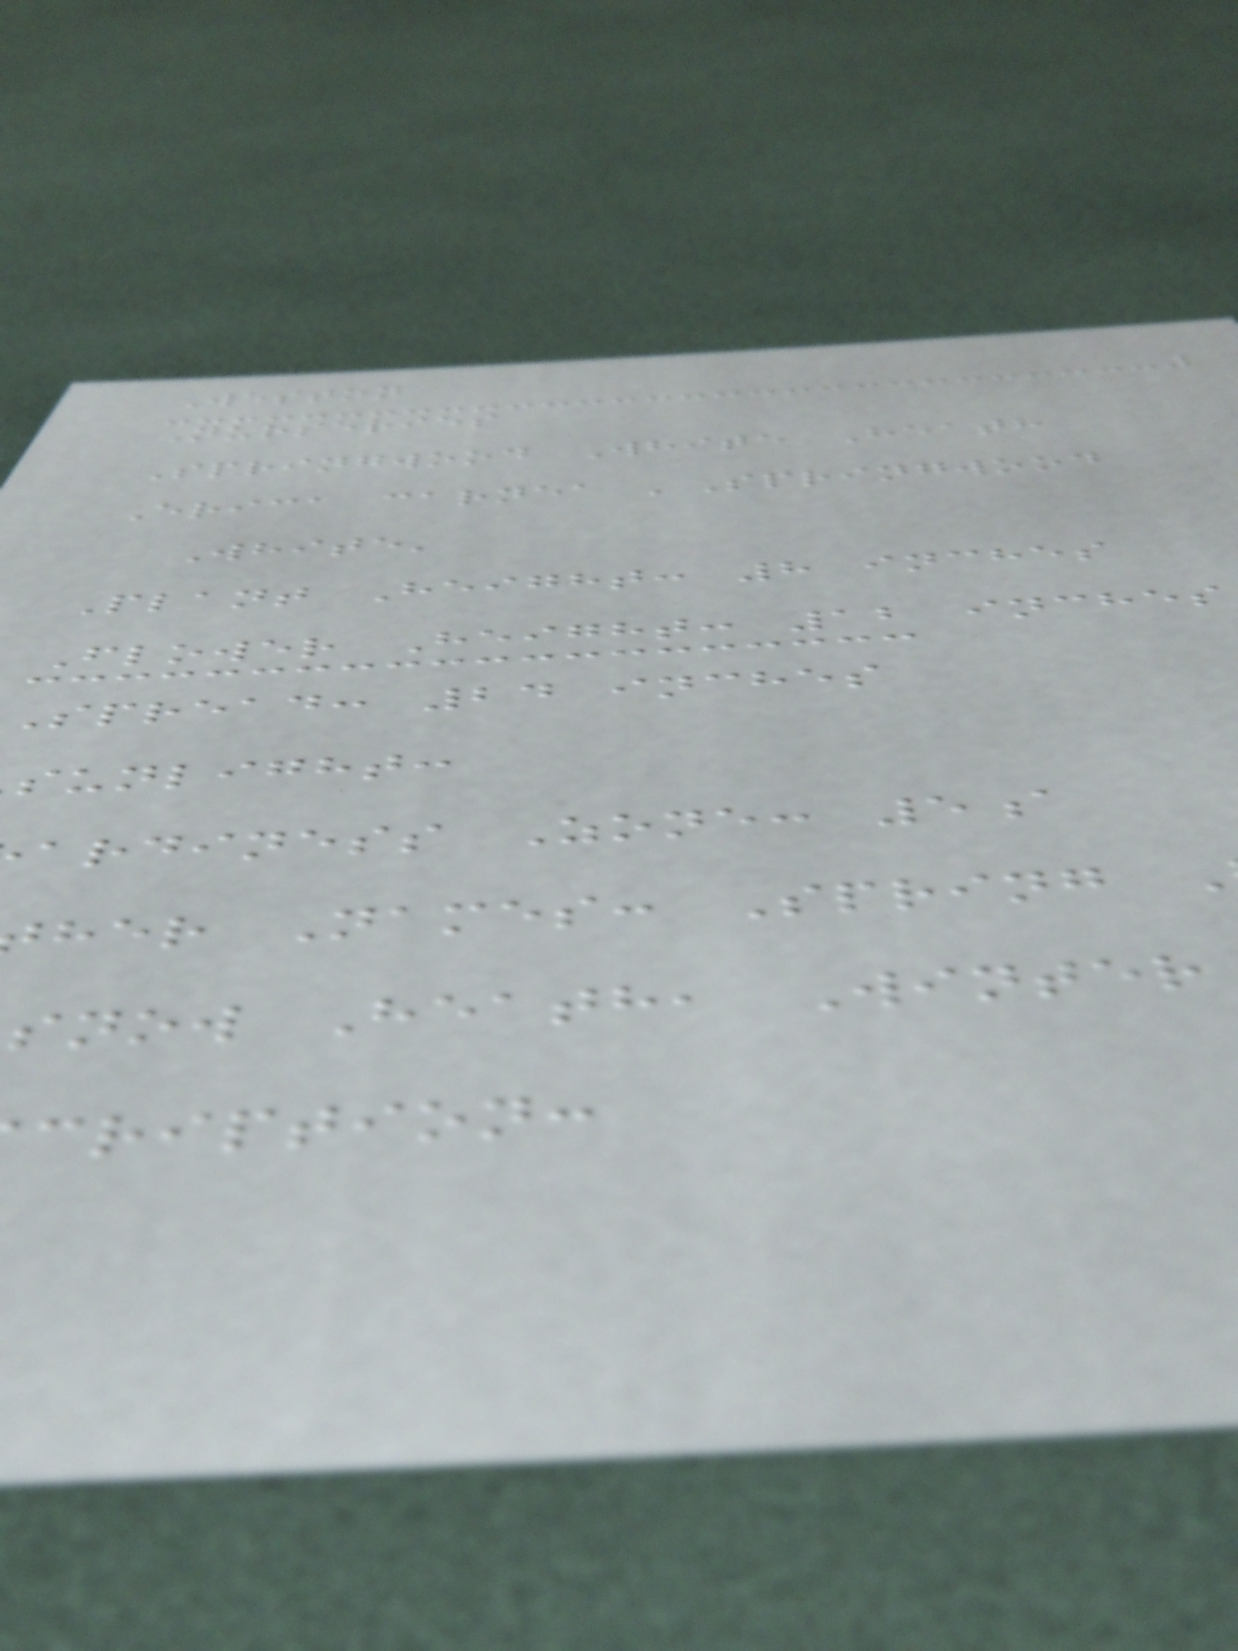Weston
Nurseries
Springwood White Heath
Erica carnea 'Springwood
White'
Plant Height: 8 inches
Flower Height: 12 inches
Spread: 24 inches
sunlight:
ardiness Zone: 5a
her Names: Spring
snow Heath, Winter
cription:
